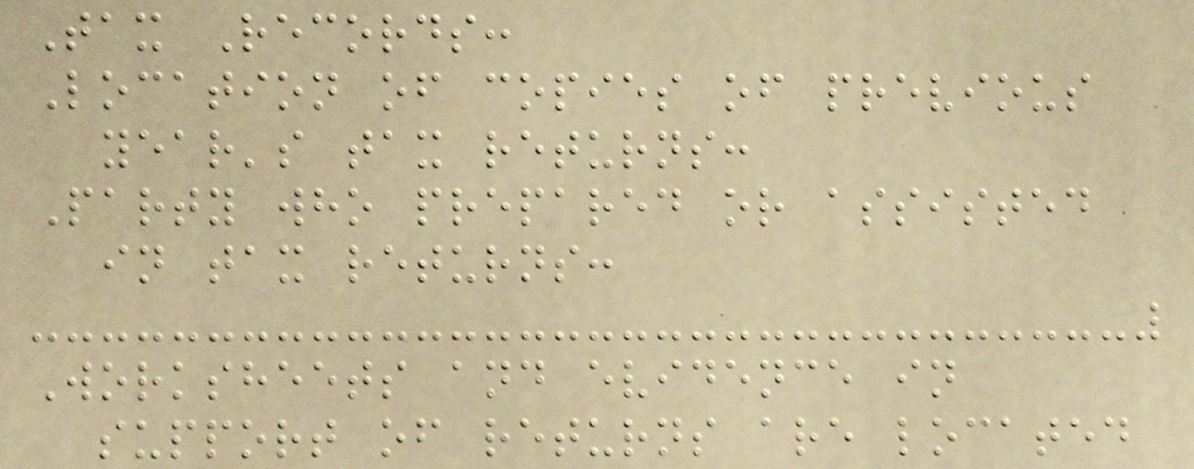Tax Records:
Location of copies of previous
year's tax returns:
Party who prepared or assisted
in tax returns:
Worksheets and evidence in
support of returns are located
